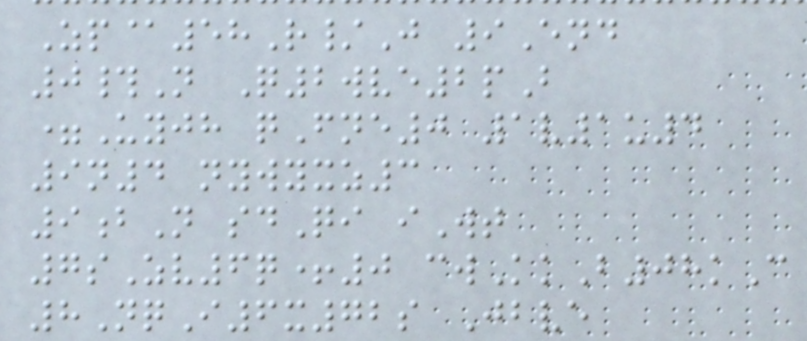Zp@58R/J 9End
0#N Q2wve2pB
=Uyjh qFne0 1v1u4
9n4 nywyxz3
9bN sdQi iWt
7sZv6q+0 cwKkB08kC
8NqI6x72s Jbve
